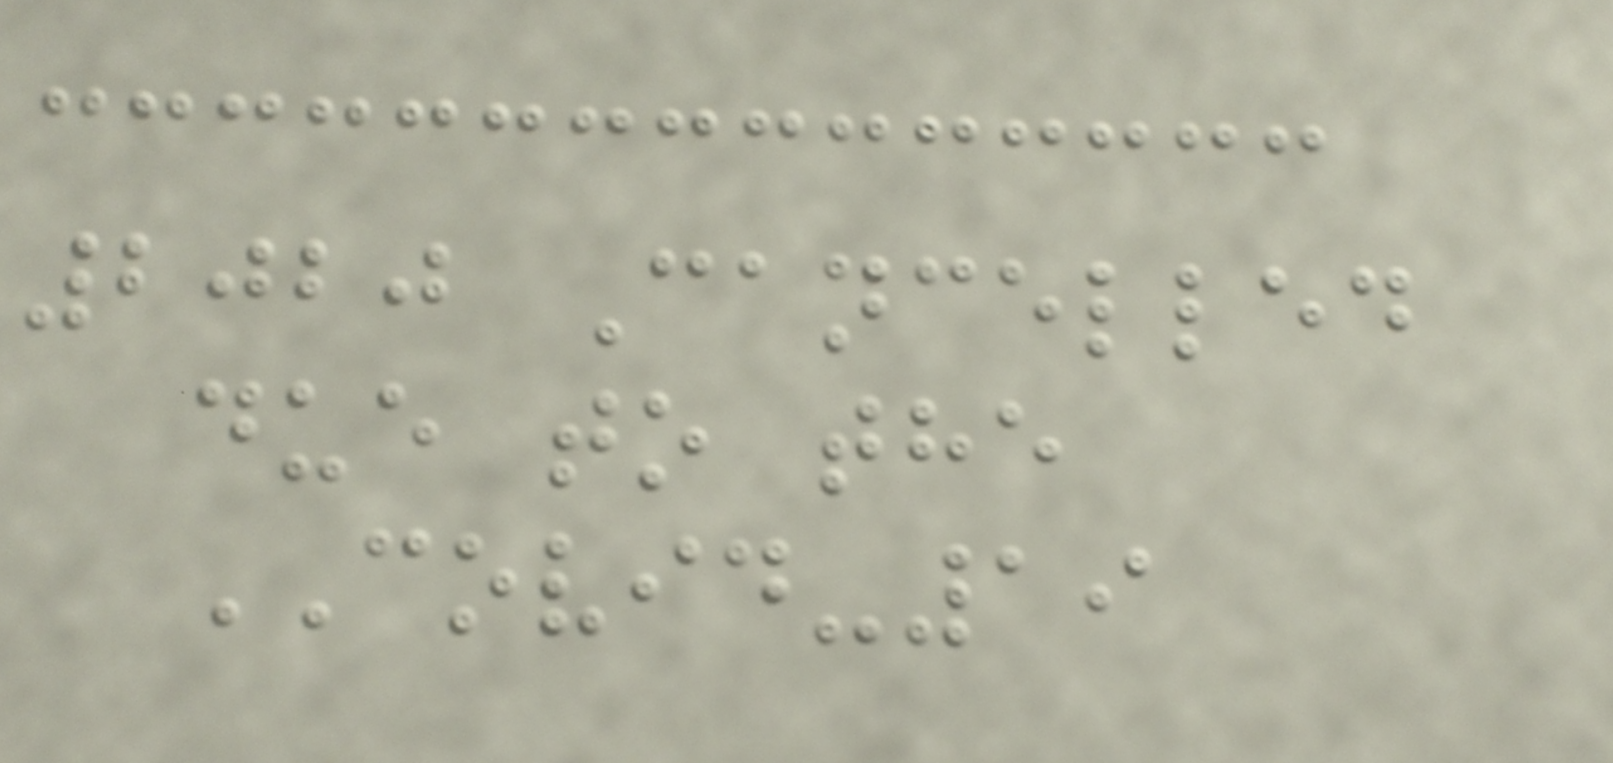2020 Cancelled
due to the
COVID-19
